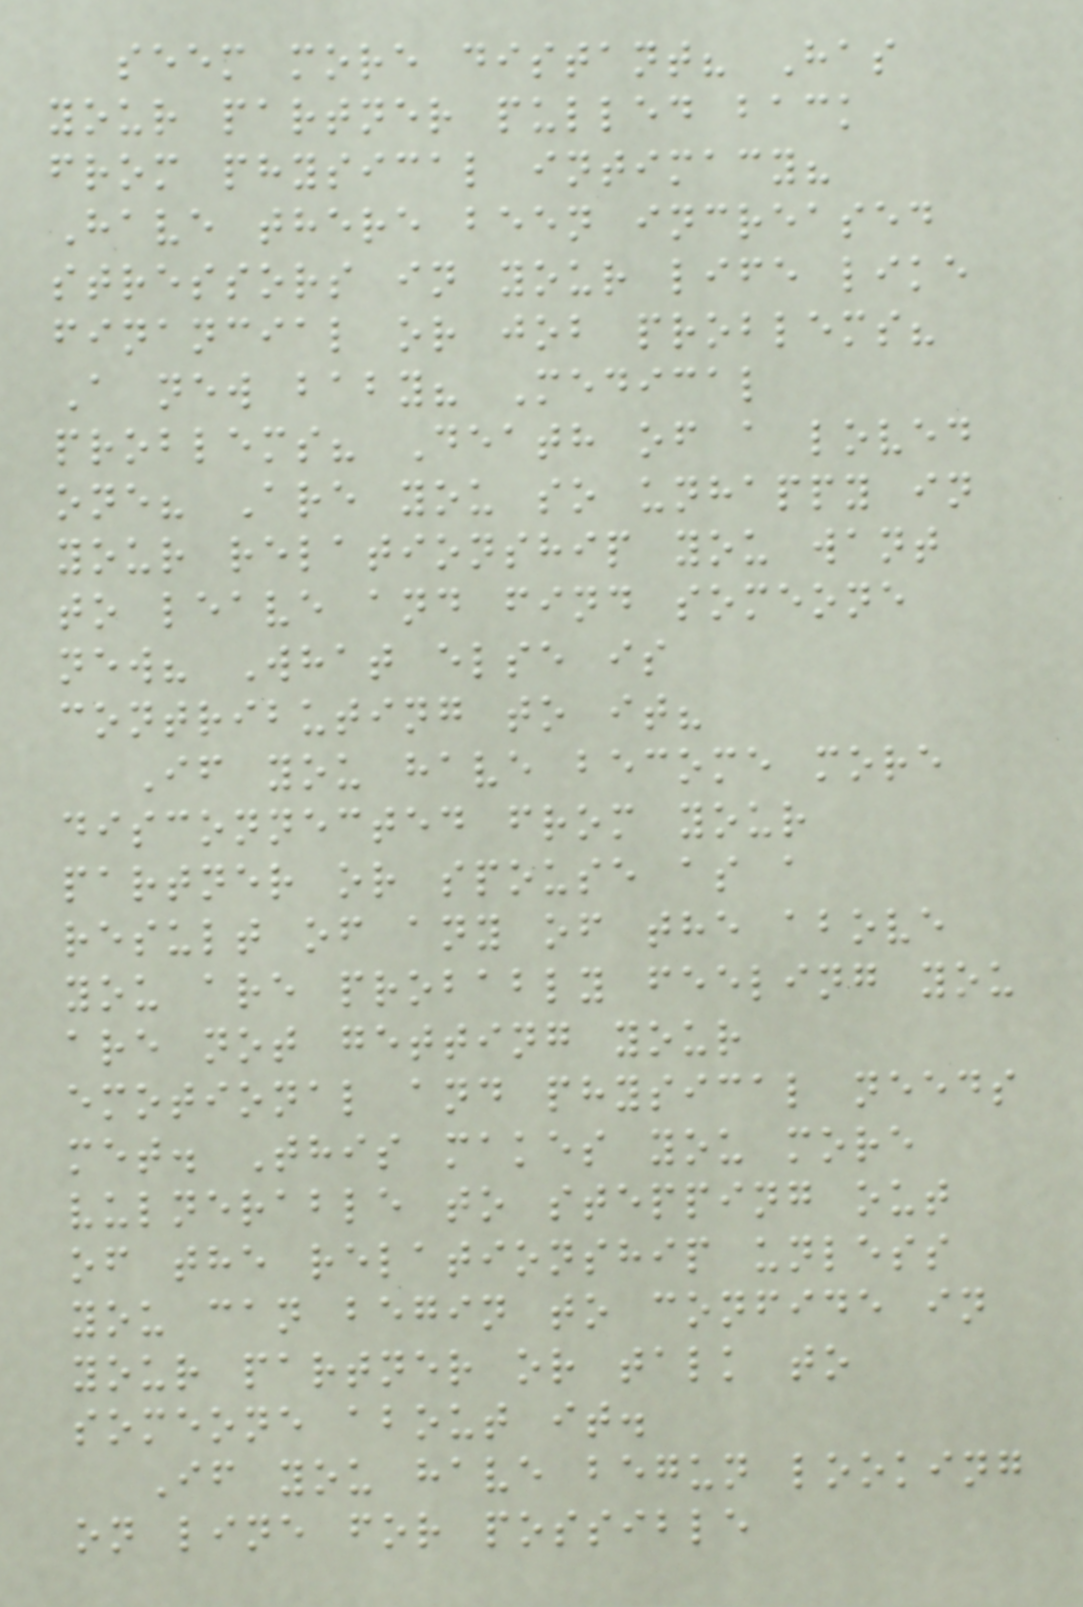seem more distant? Has
your partner pulled back
from physical intimacy?
Have there been increased
stressors in your life like
financial or job problems?
A new baby? Medical
problems? Death of a loved
one? Are you so unhappy in
your relationship you want
to leave and find someone
new? What else is
contributing to it?
If you have become more
disconnected from your
partner or spouse as a
result of any of the above
you are probably feeling you
are not getting your
emotional and physical needs
met. This makes you more
vulnerable to stepping out
of the relationship unless
you can begin to confide in
your partner or talk to
someone about it.
If you have begun looking
on line for possible
